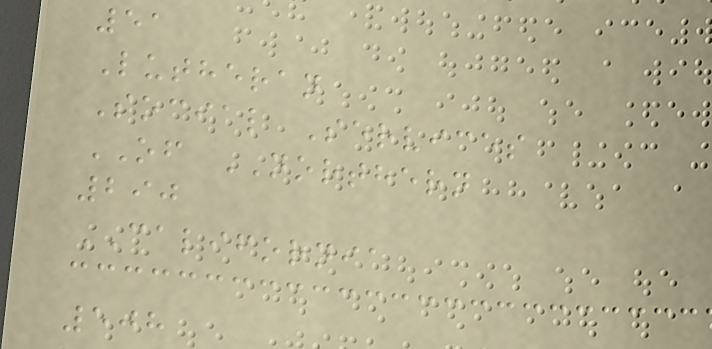51
Lutheran
Social Services
OF NORTHERN
290
CALIFORNIA
508
